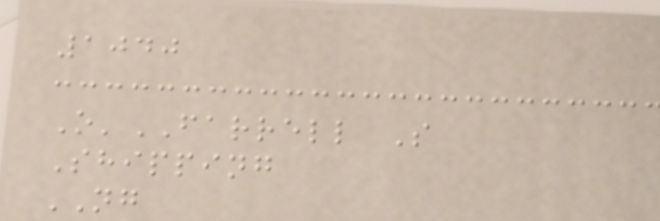1040
O'FARRELL S
Shipping
NG
